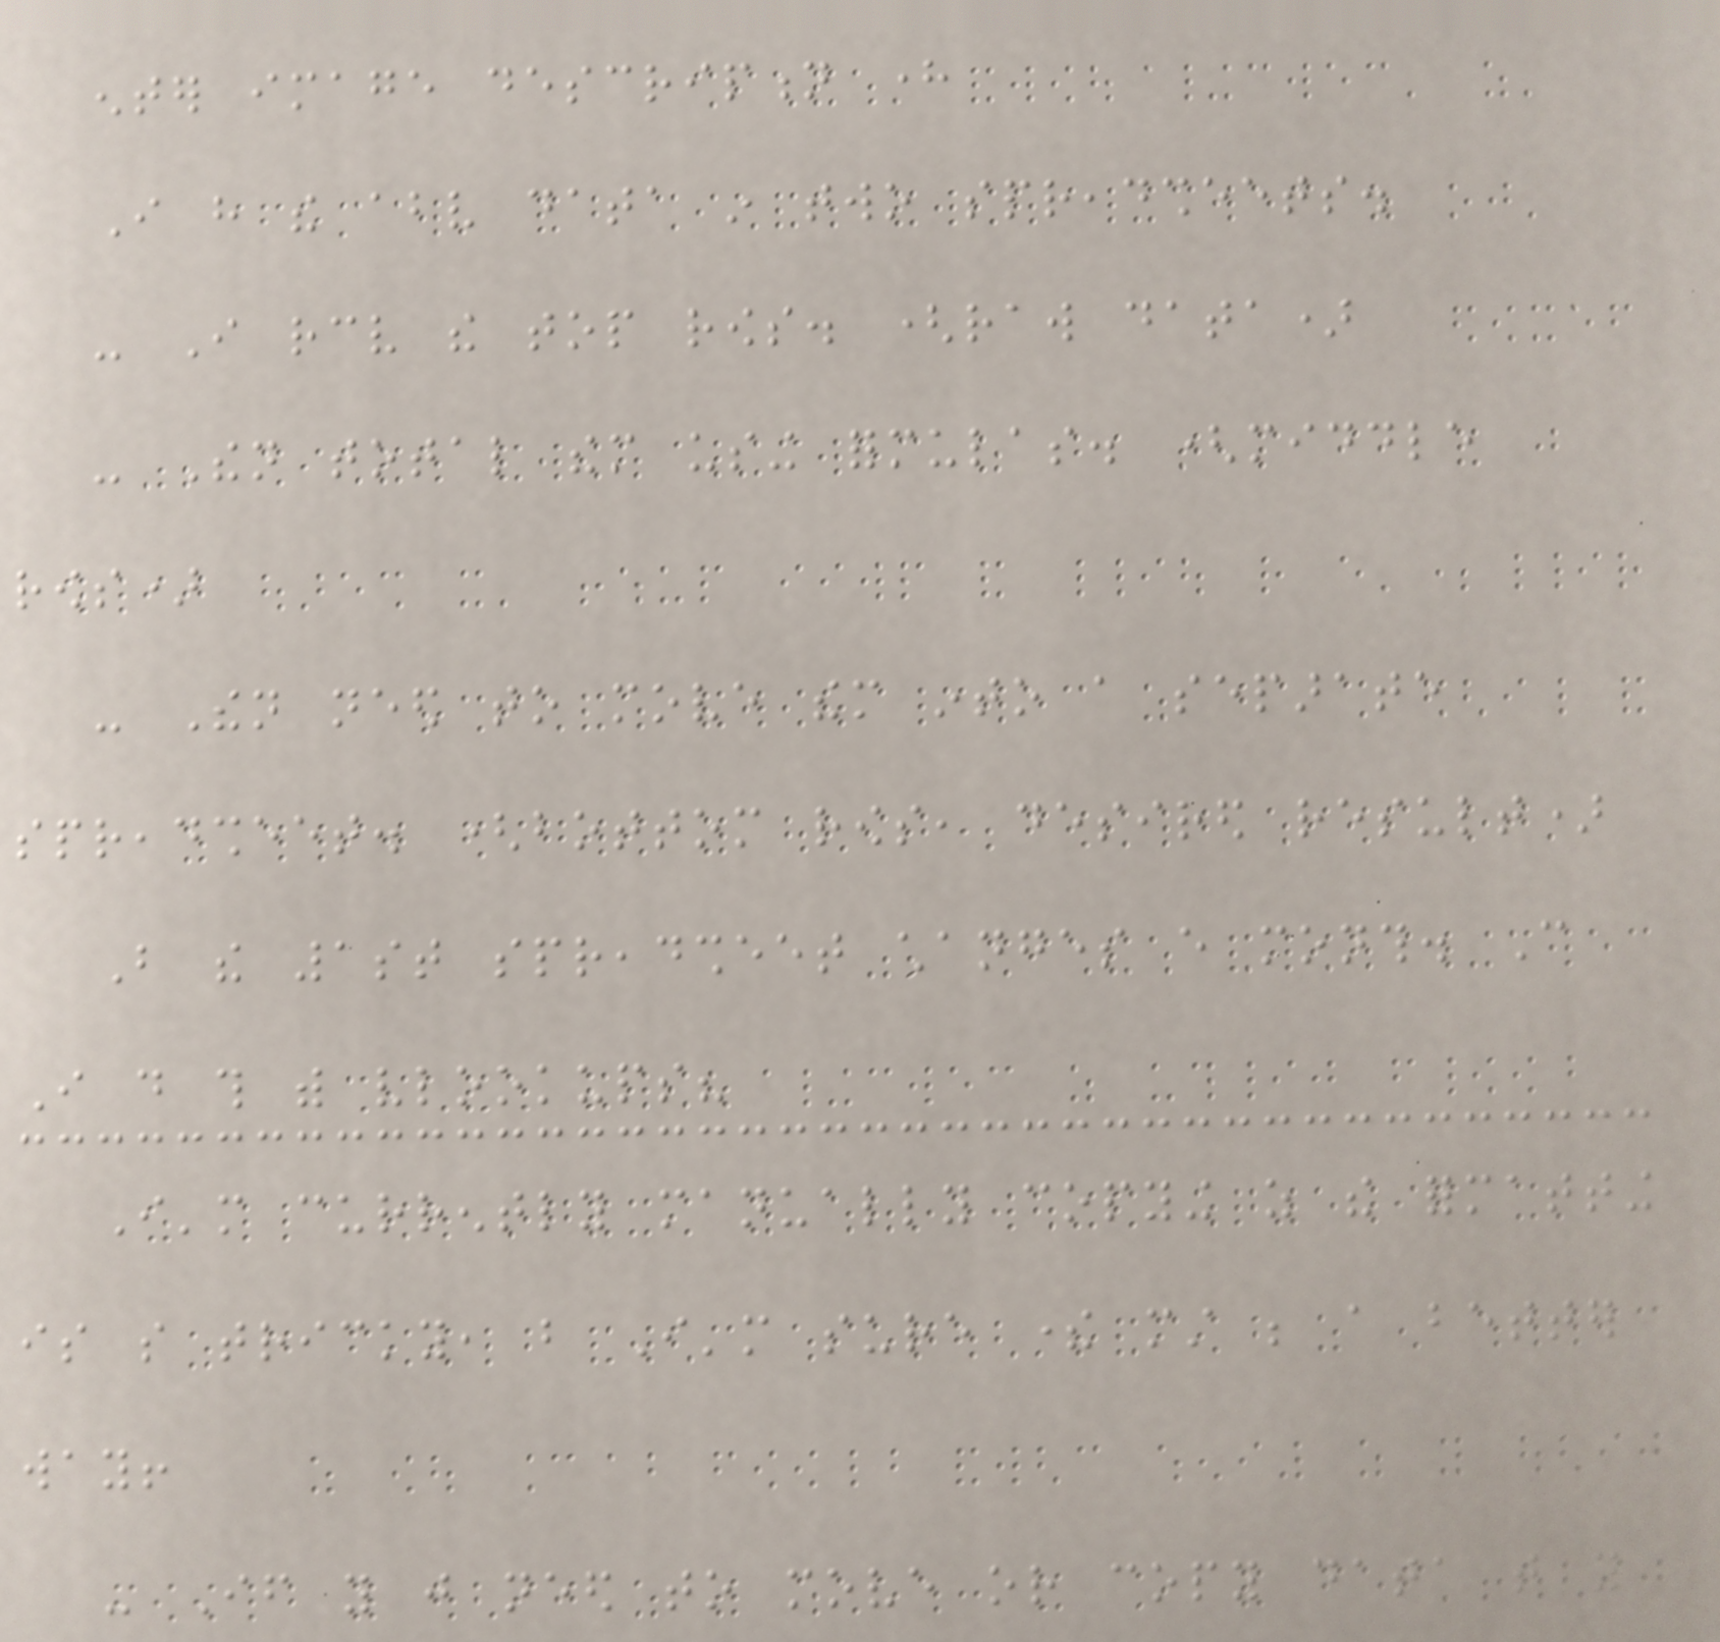enter image description here
I have the above data in two spreadsheets.
- I receive the top rows. (raw data)
- Then total them using formulas. (middle
rows)
- Then need to move them into a separate
spreadsheet. (bottom rows, desired result)
But the 1st spreadsheet changes every month. Can
I do this with vlookups?
I'm currently manually copying as the formatting
is so tricky, but I'm sure there must be a better
way!
- If you just need to move or copy data that you
